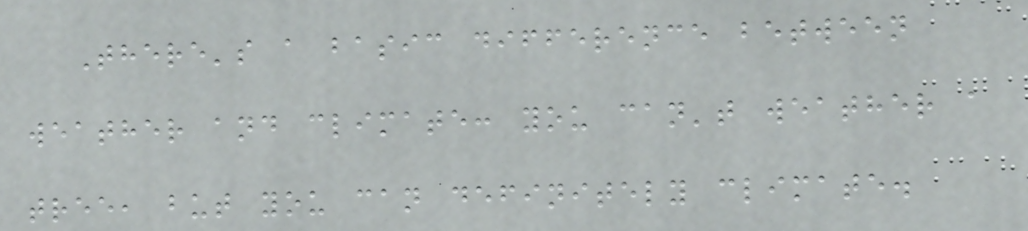There's a basic difference between
weather and climate: you can't weather a
tree, but you can definitely climate.
